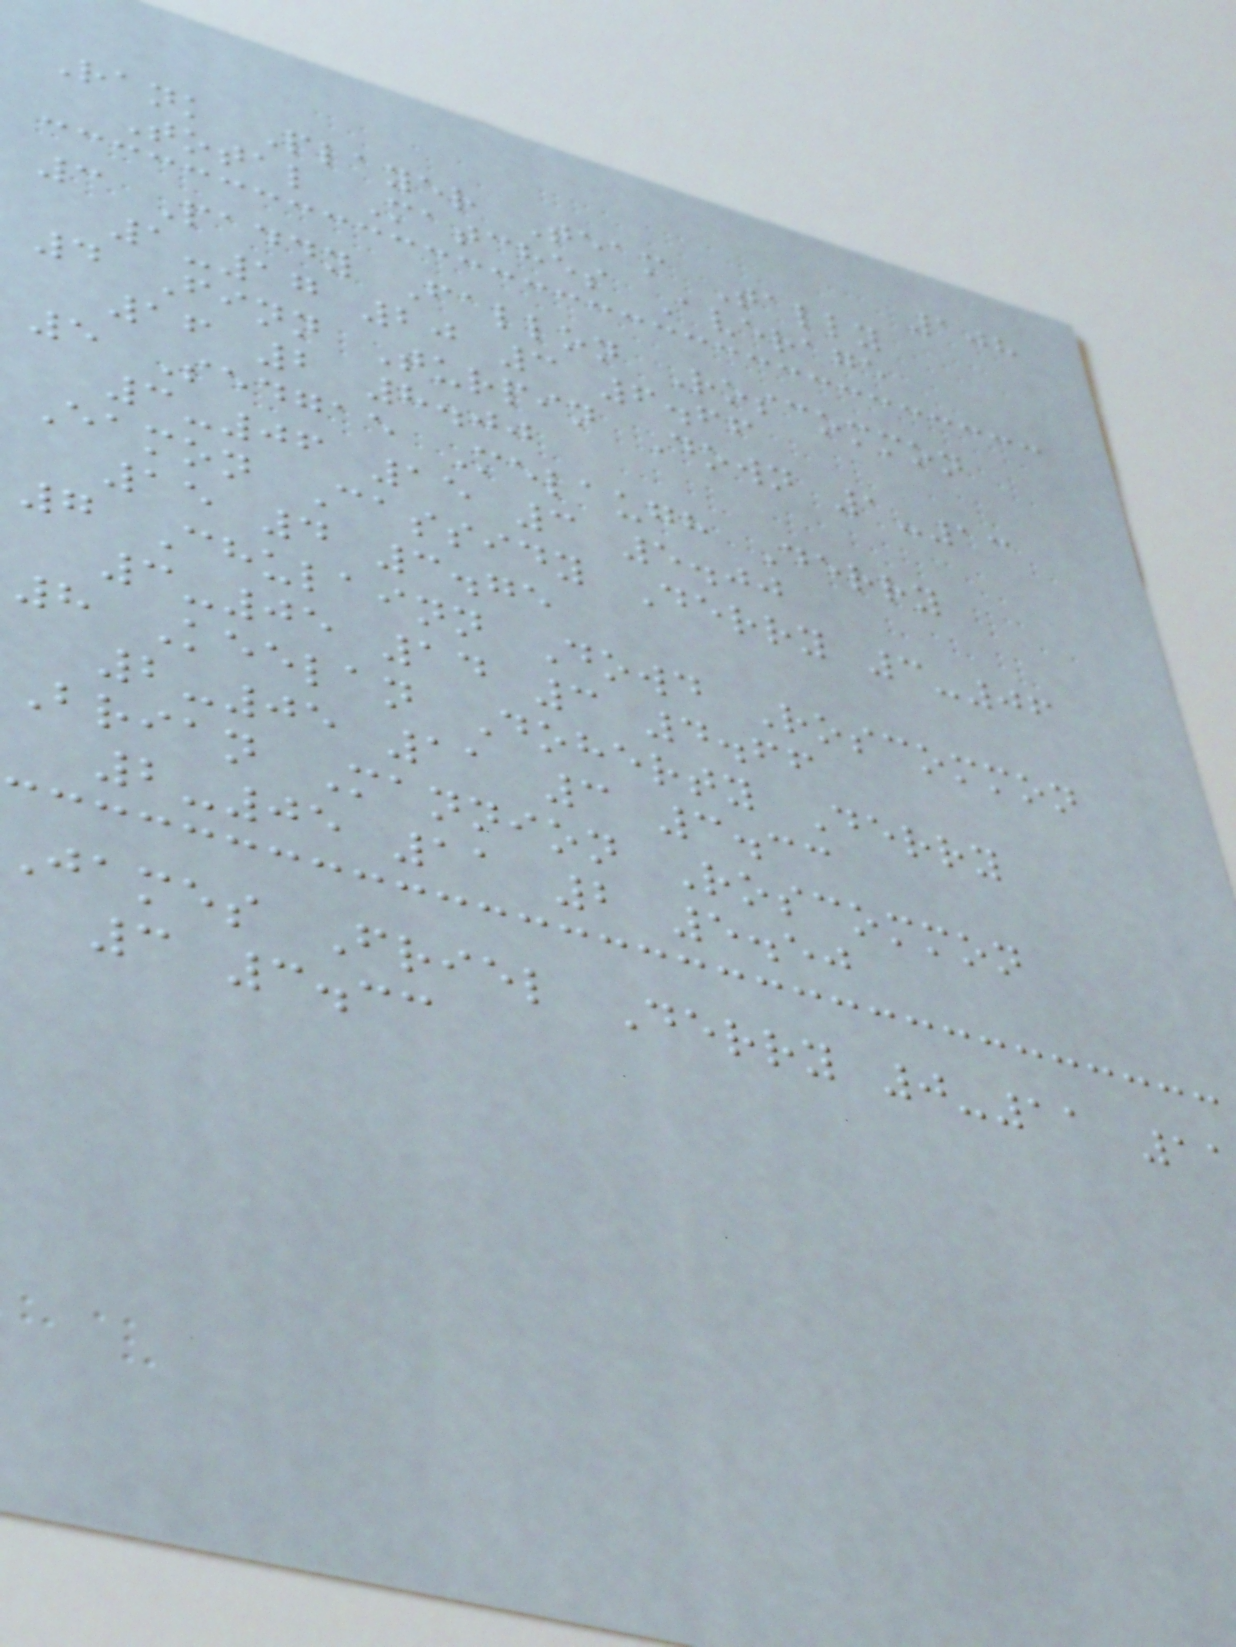108
Rank Player Team Tally
Total Matches Average
3 Paddy Fallon Roscommon
1-17 20 3 6.66
4 Finn Turpin Down 1-13
16 2 8.00
5 Sedgae Melaugh Derry
3-06 15 3 5.00
Eamon Cassidy Derry 3-06
15 4 3.75
7 Chulainn Dowd Roscommon
3-05 14 3 4.66
8 Keelan Doherty Derry
2-05 11 3 3.33
Brian Mannion Roscommon
2-05 11 2 5.50
james Friel Derry 0-11 1
3 3.33
